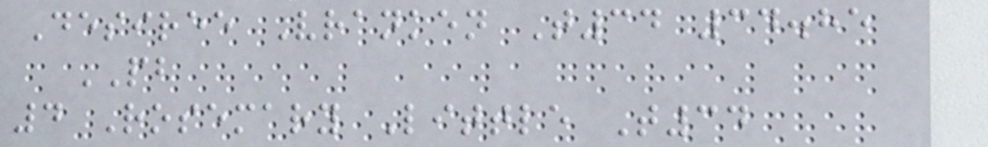Desiree Vranken T34 34.85
PB
4 Rosemary Little T34
